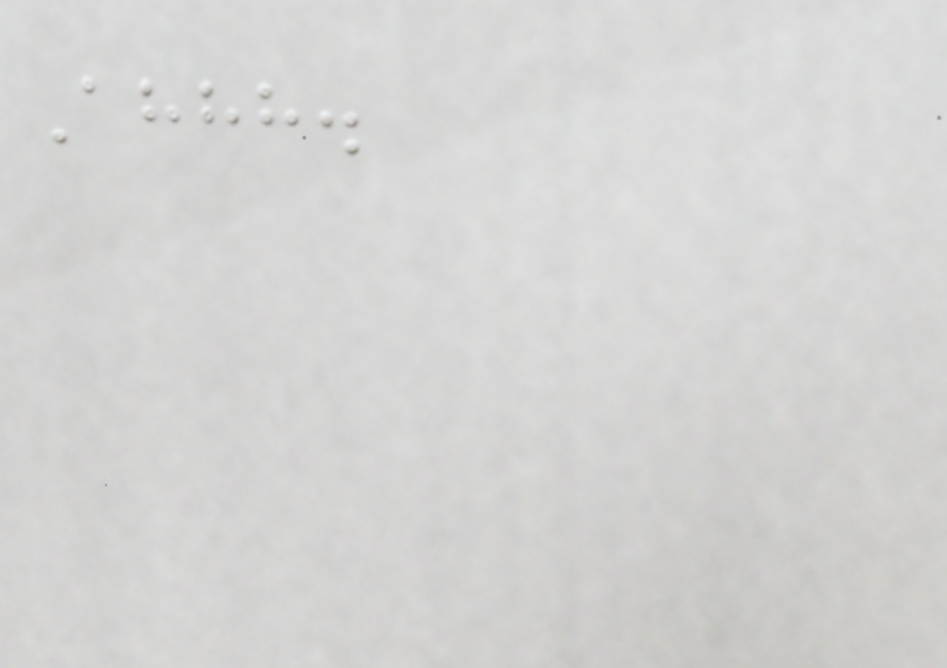Ahhh.
